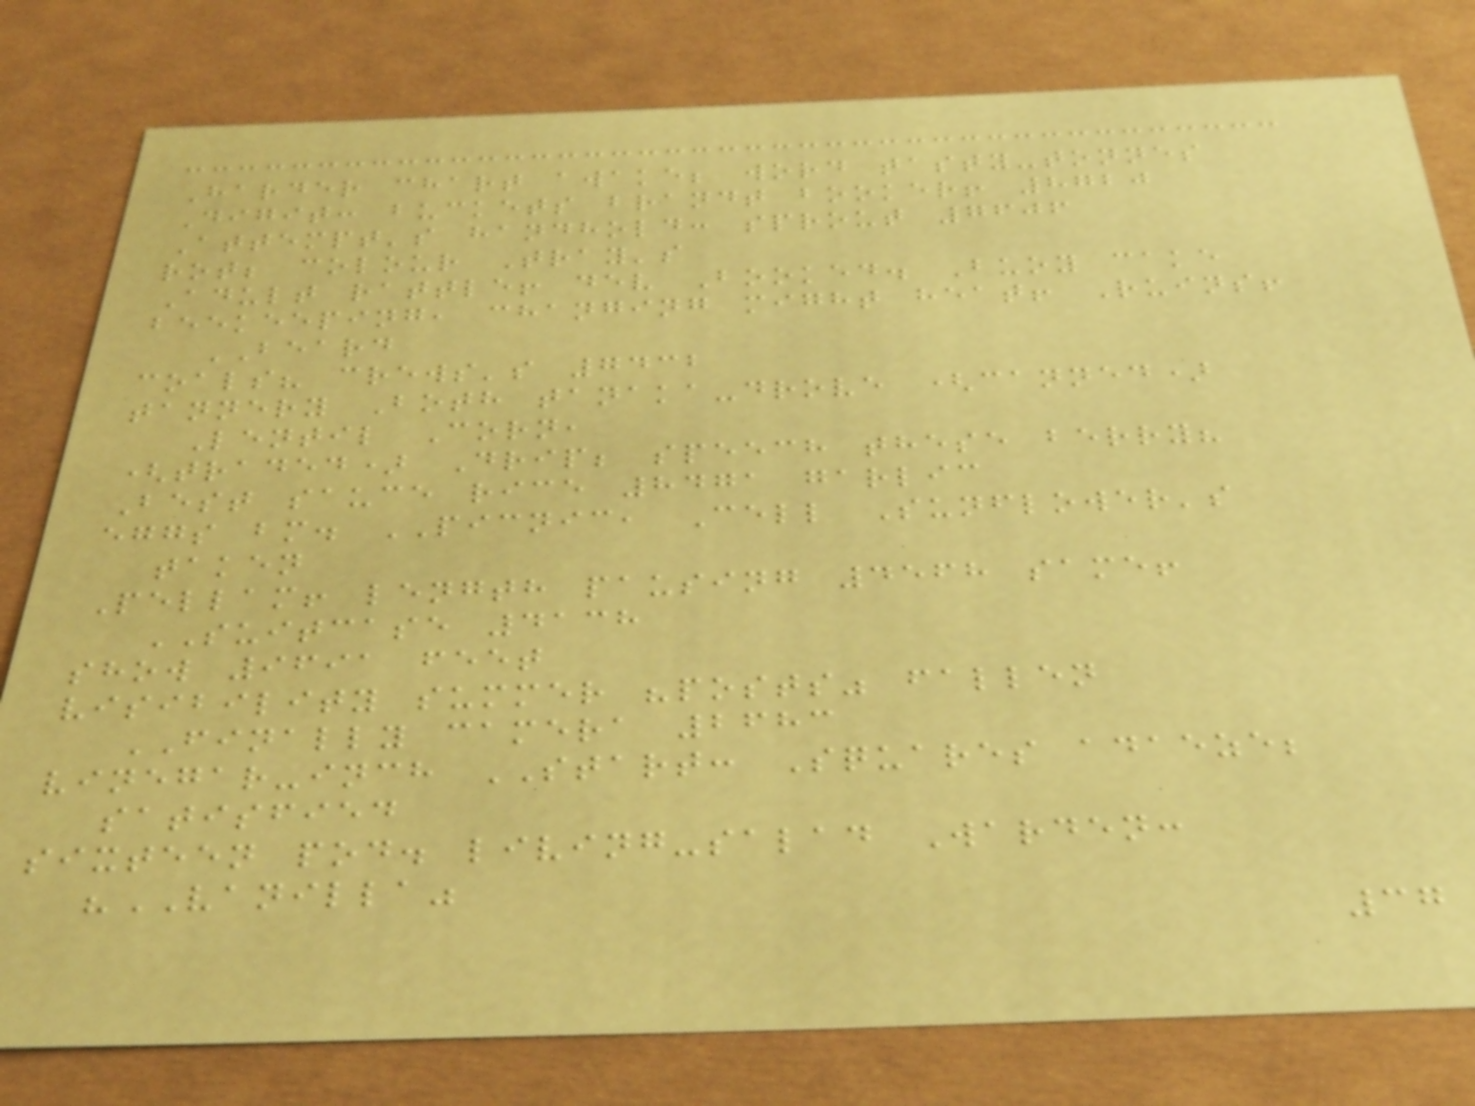Harder chart awake; word tasty-tonnes
Digit: buckets brandt booker! 8720
Attempt's handhold: sprout 7606
rot; colour Tray's
Adult rattle! dev Booked. Buoy cake
beekeeping, changing might heat! Ruins!
BEARD
coals? crews's 7432
tannery Both tanaka-drove (canned)
Lentil Corn,
(traded) Drip; speech these berry?
Best sauce rice 8471 garlic
eggs bm. PICNIC, Cell Sunflower's
taken
Pellam! length pausing 4568 same!
SUITCASE 4138
show 9691 feet
visibility summer "posts" fallen
FINALLY camera 2683
vinegar-inch START: Squares adaeze;
satisfied
sixteen pod. living-salad Warden:
"VANILLA"
37
